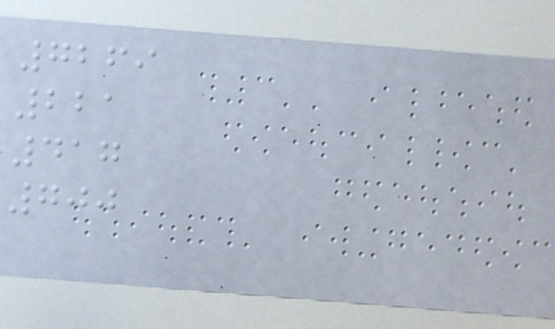7269
221
417
700
